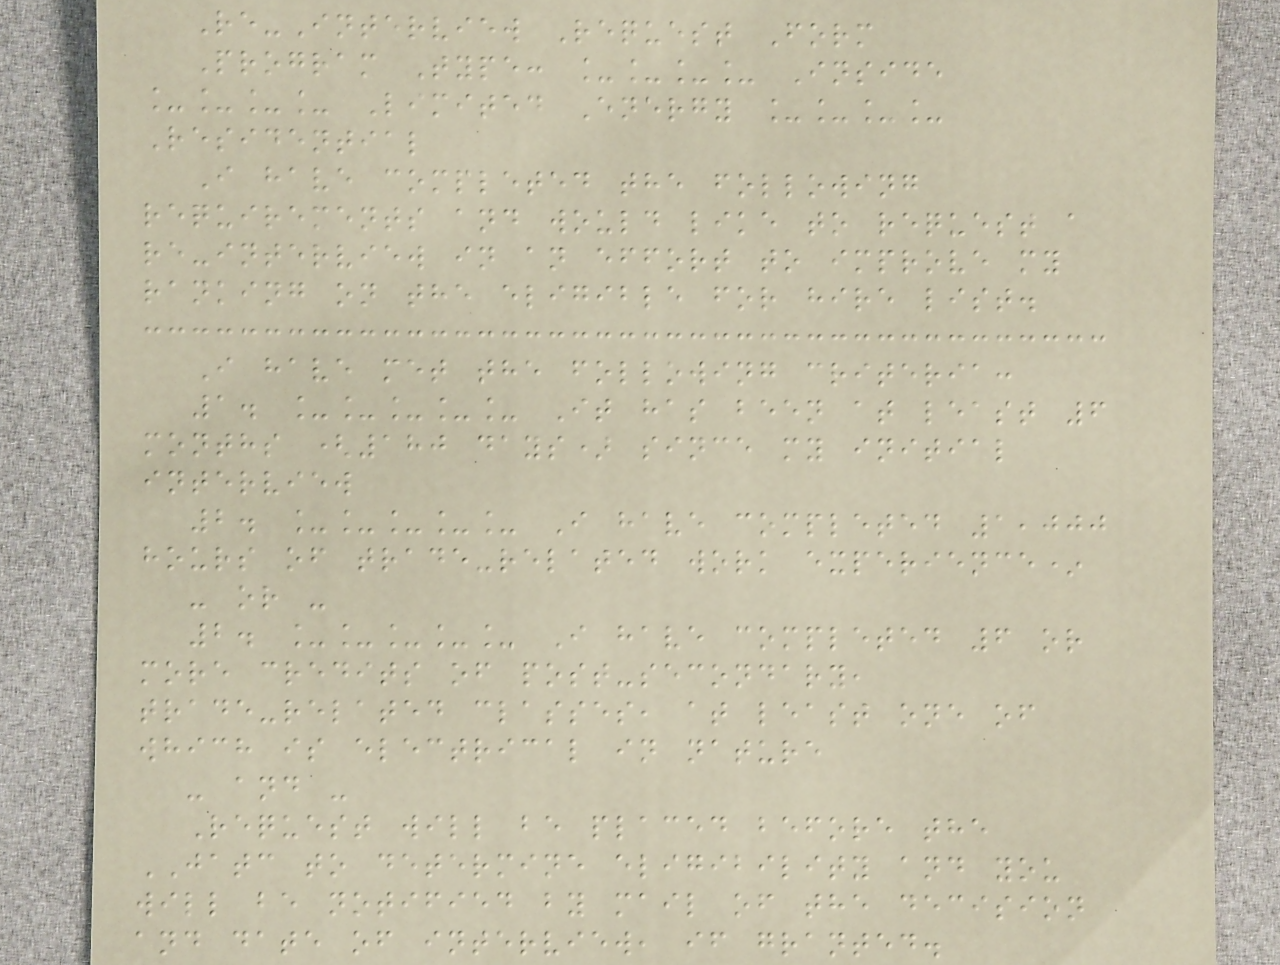Re-Interview Request Form
Program Type: ____ Inside
____ Limited Energy ____
Residential
I have completed the following
requirements and would like to request a
re-interview in an effort to improve my
ranking on the eligible for hire list.
I have met the following criteria:
1. _____ It has been at least 6
months (180 days) since my initial
interview
2. _____ I have completed 1,000
hours of trade-related work experience*
- or -
2. _____ I have completed 6 or
more credits of post-secondary,
trade-related classes, at least one of
which is electrical in nature
- and -
Request will be placed before the
JATC to determine eligibility and you
will be notified by mail of the decision
and date of interview, if granted.
